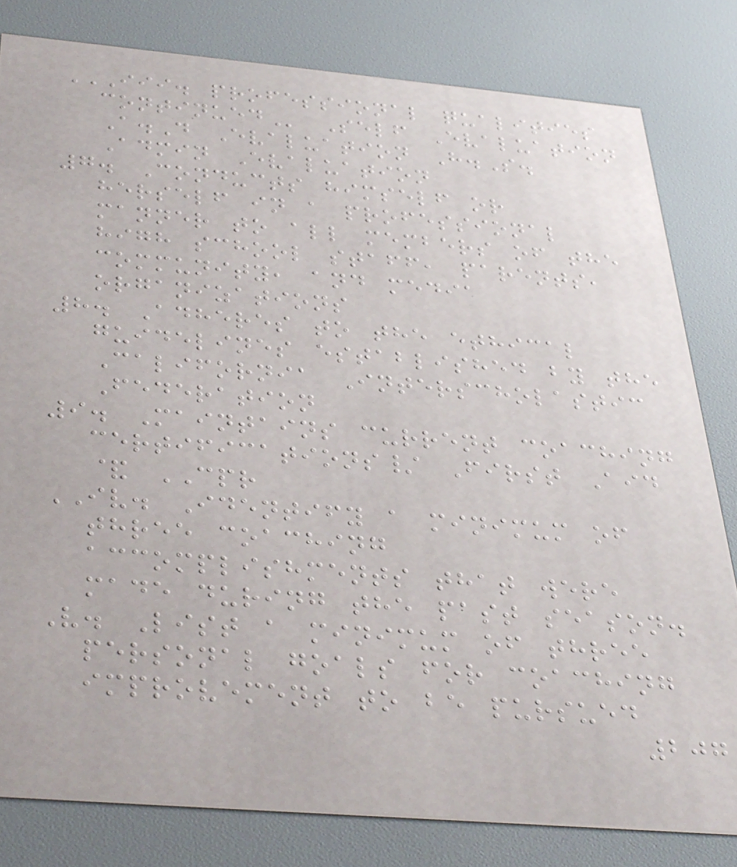III. PROFESSIONAL QUALITIES
CONTINUED Self Evaluation
A.D Evaluation H.S.
Admin Evaluation
7. Conducts himself or
herself in a professional
manner to all members of the
high school staff, parents,
community, and media
organizations
8. Adheres to the ethical
guidelines established by the
California Interscholastic
Federation
9. Maintains current coaching
certifications/ First Aid
& CPR
IV. Identify a minimum of
three coaching
accomplishments that were
made during the past season.
V. List a minimum of three
personal goals for coaching
improvement to be pursued
207
